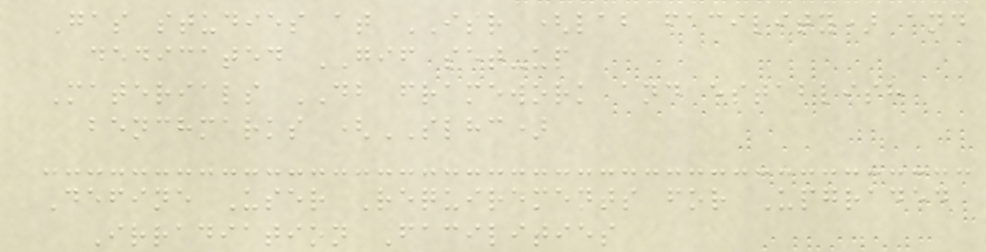Gas studies at ISR (lab facility) and
dedicated GIF set-up
Materials DB framework and establish
benchmarks (SLHC)
Define User Requirements for Upgraded
Irradiation Facilities
